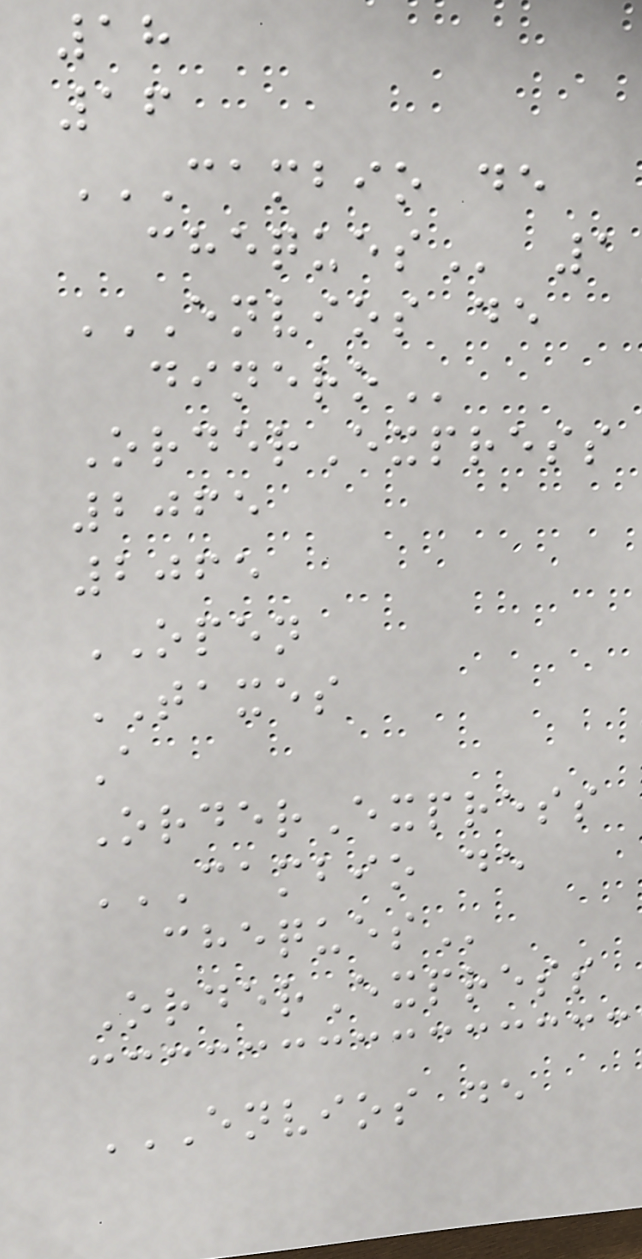18
16
CAMBIO DE
CHEQUES 1
ENVIOS DE
DINERO
OrderExpress
2065
2065
OPEN
TAXES
A
OrderExpress
CAMBIO DE
CHEQUES
OrderExpress
ENVIOS DE
